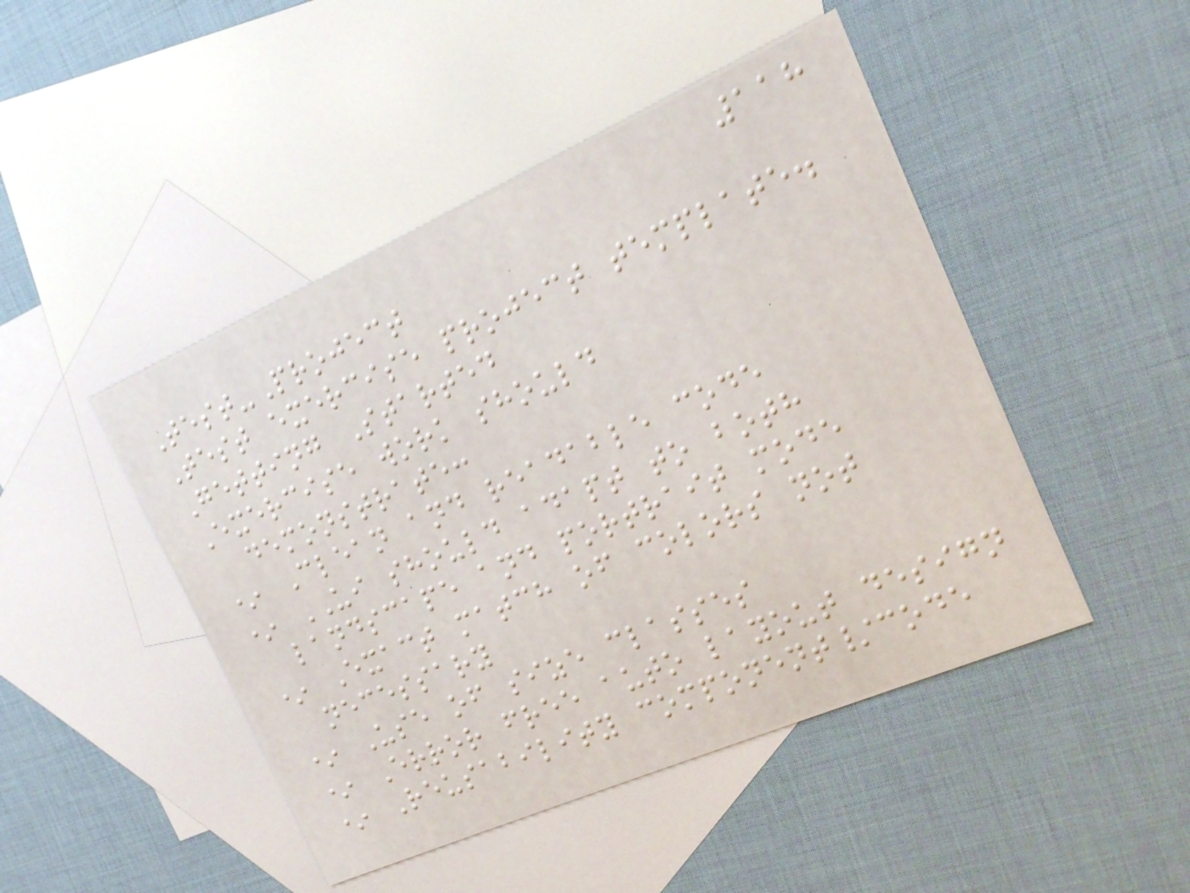118
Test-Project
Test exercise project template.
Getting Started
Exercise work should
demonstrate:
* Clean and readable code
* UI should adapt to both
landscape and portrait mode
* Exact match of colors not
necessary
* Use of size classes
* Error free auto layout design
* Reusability component/code
